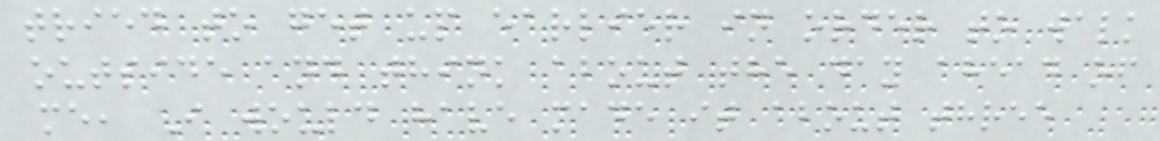tried to get up earlier in order to walk
outside and think about the day ahead of
me, I would have made it about three
